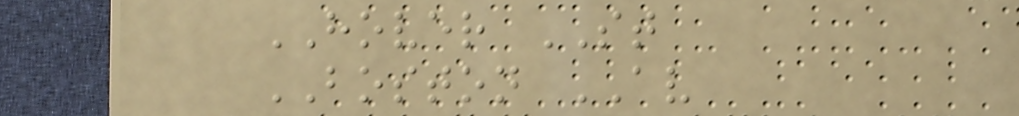HOVER ST
BOSTON AV
